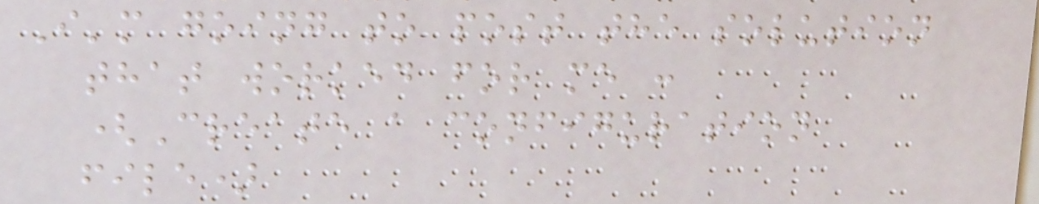I'm going to post the solution
that worked for me :
(Create a configuration
file)
